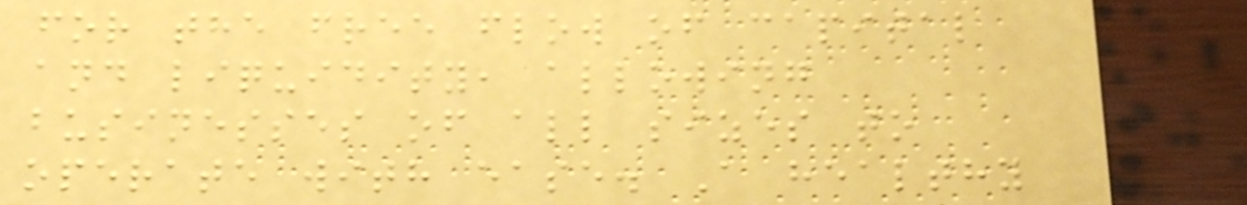for the free flow of capital
and liquidity, allowing
businesses of all sizes to
operate with ease. A healthy
